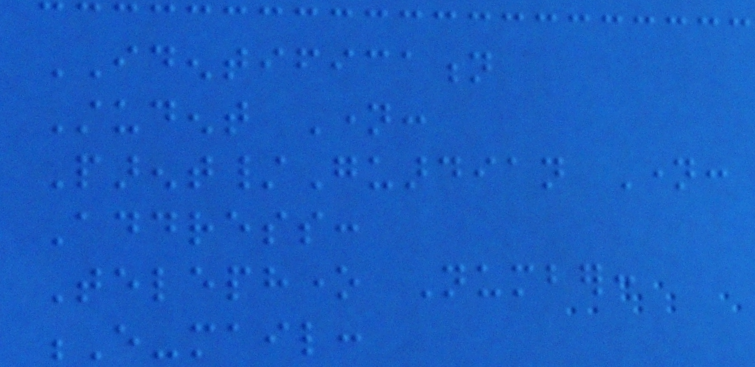IDENTIFICATION
Student Name:
Parent/Guardian Name:
Address:
Telephone Number:
E-mail:
